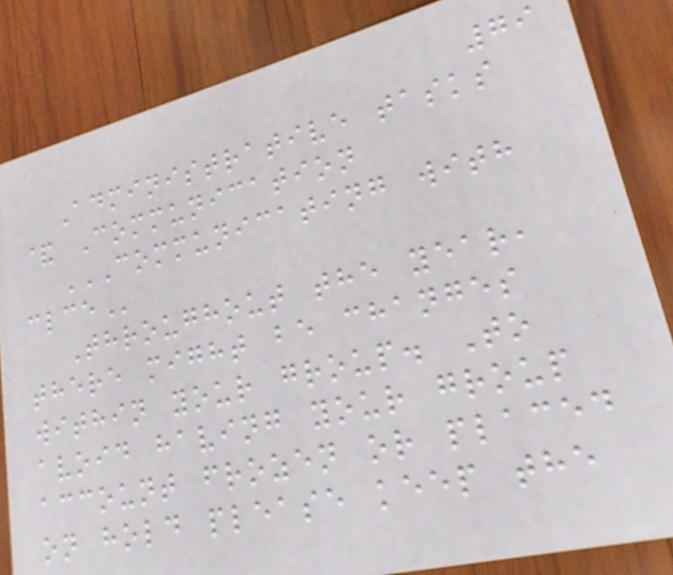79
Administrative tasks
& Communication
COMMUNICATING WITH
CLCE
Throughout the year,
there might be changes
within your group. To
avoid having your group
account frozen or placed
on hold please keep the
